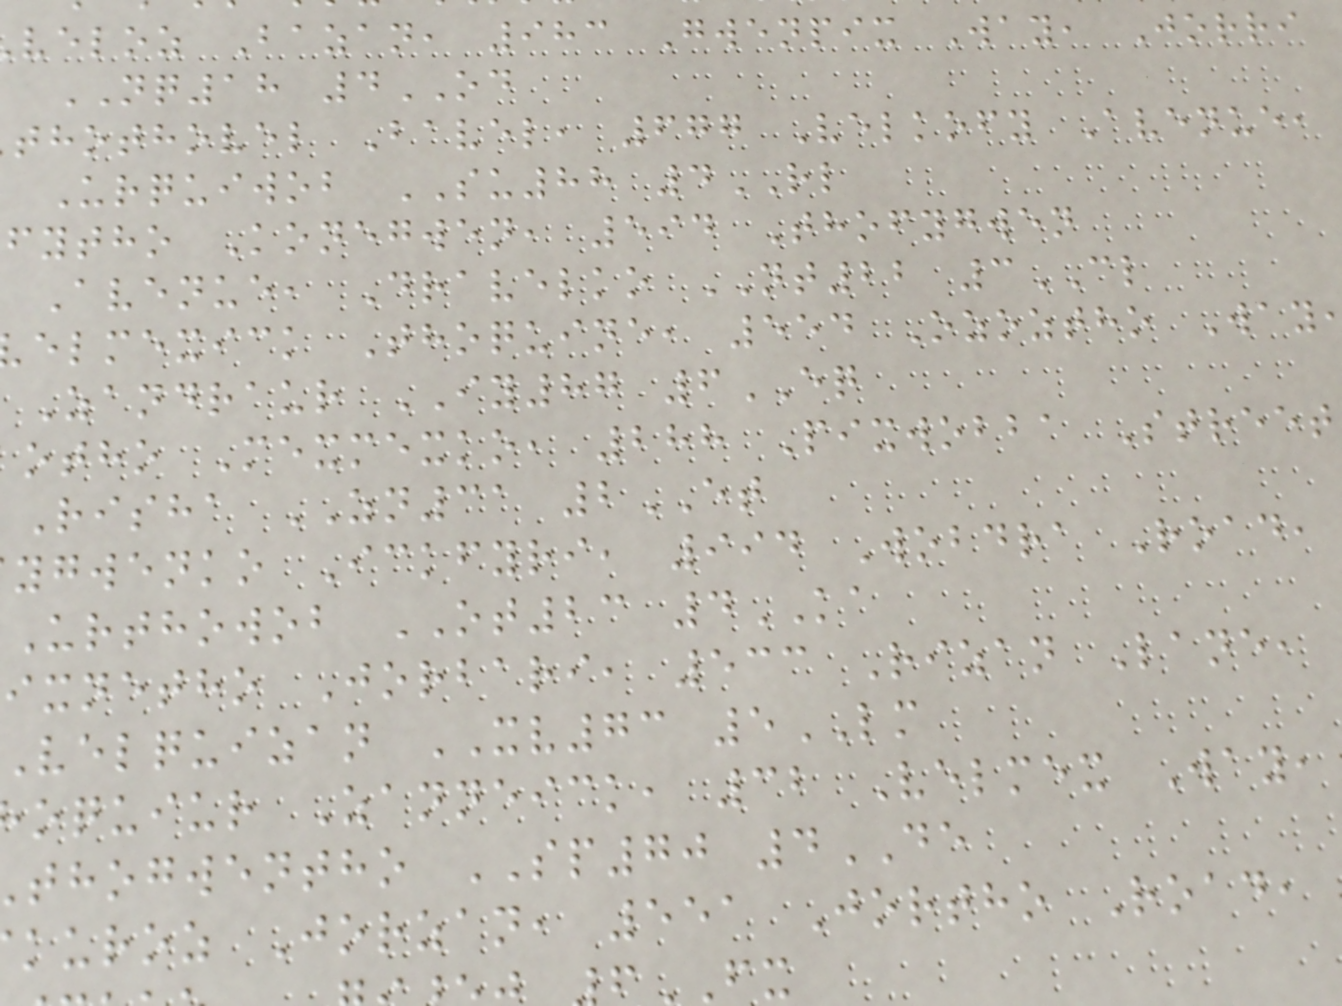veloz Bazan, 983 Gwenpix Way, Jorri
NQ18 4OD
thothovel Bavel, 677 Velkofy Avenue,
Urquiwob SU88 4RL
fytho Konegwen, 594 Thofygwen
Avenue, Dravelko NT22 3CL
elmexick Thoquine, 554 Ozoztho Way
Zandraur IY87 6EQ
otho Mexmexko, 288 Pixwobba Street
Risha ZN31 2ET
ygwenko Ickfyri, 994 Wobdra Road,
Urthowob OT23 4KA
ixnetho Jorbari, 533 Rizan Lane,
velquizan XV73 5LM
oquiur Zanneick, 32 Velmex Way,
thogwentho SP70 4DE
kuroz Jorzan, 551 Jortho Road,
